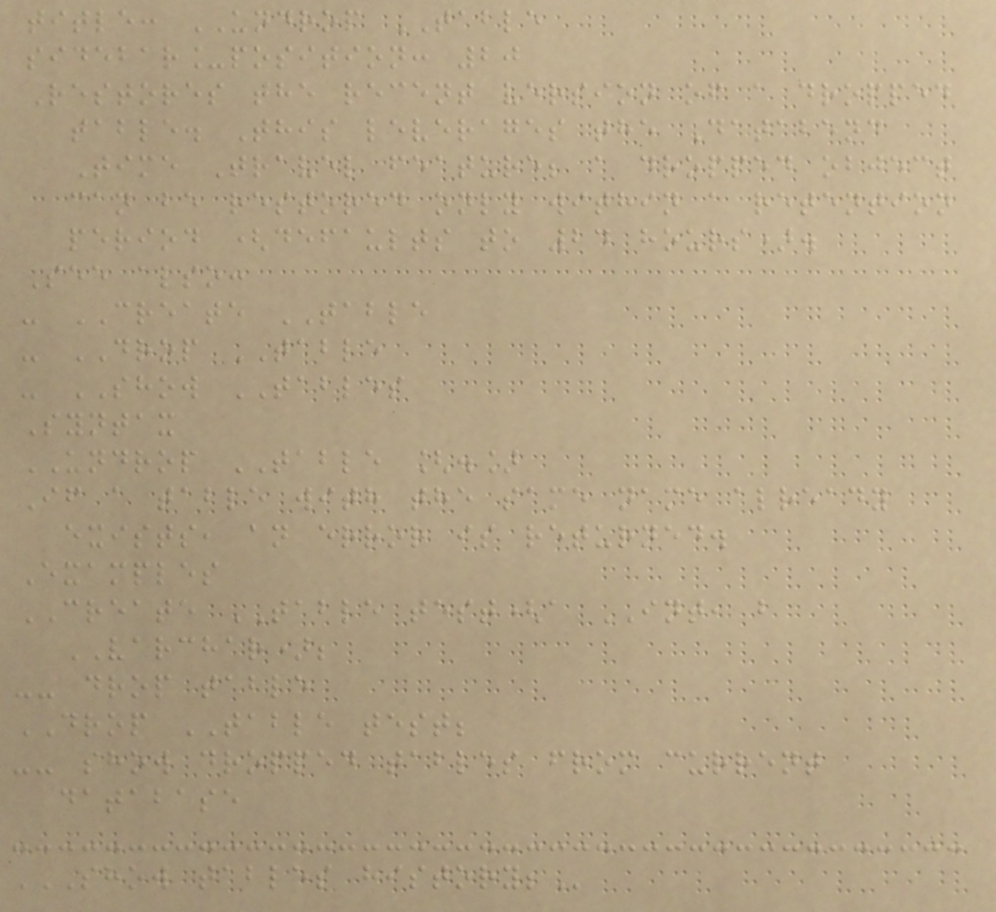title: UNDROP TABLE
sidebar_position: 20
Restores the recent version of a dropped
table. This leverages the Databend
Time Travel feature; a dropped object
can be restored only within a retention
period (defaults to 24 hours).
See also:
- CREATE TABLE
- DROP TABLE
- SHOW TABLES
Syntax
UNDROP TABLE [.]
If a table with the same name already
exists, an error is returned.
Examples
CREATE TABLE test(a INT, b
VARCHAR);
-- drop table
DROP TABLE test;
-- show dropped tables from current
database
SHOW TABLES HISTORY;
